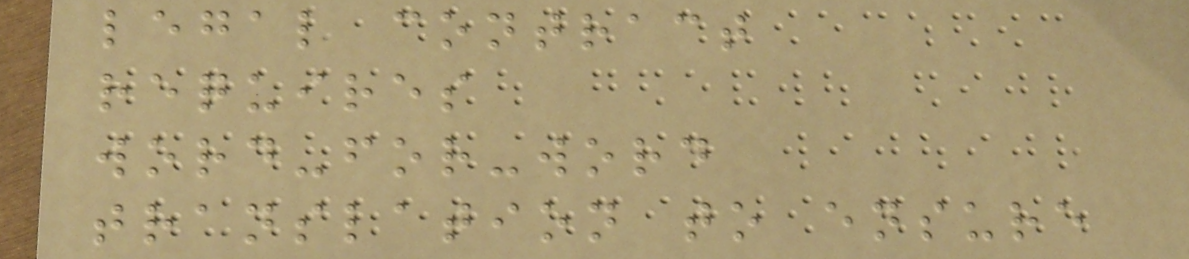legal contract
requires
word-for-word
translation to ensure
